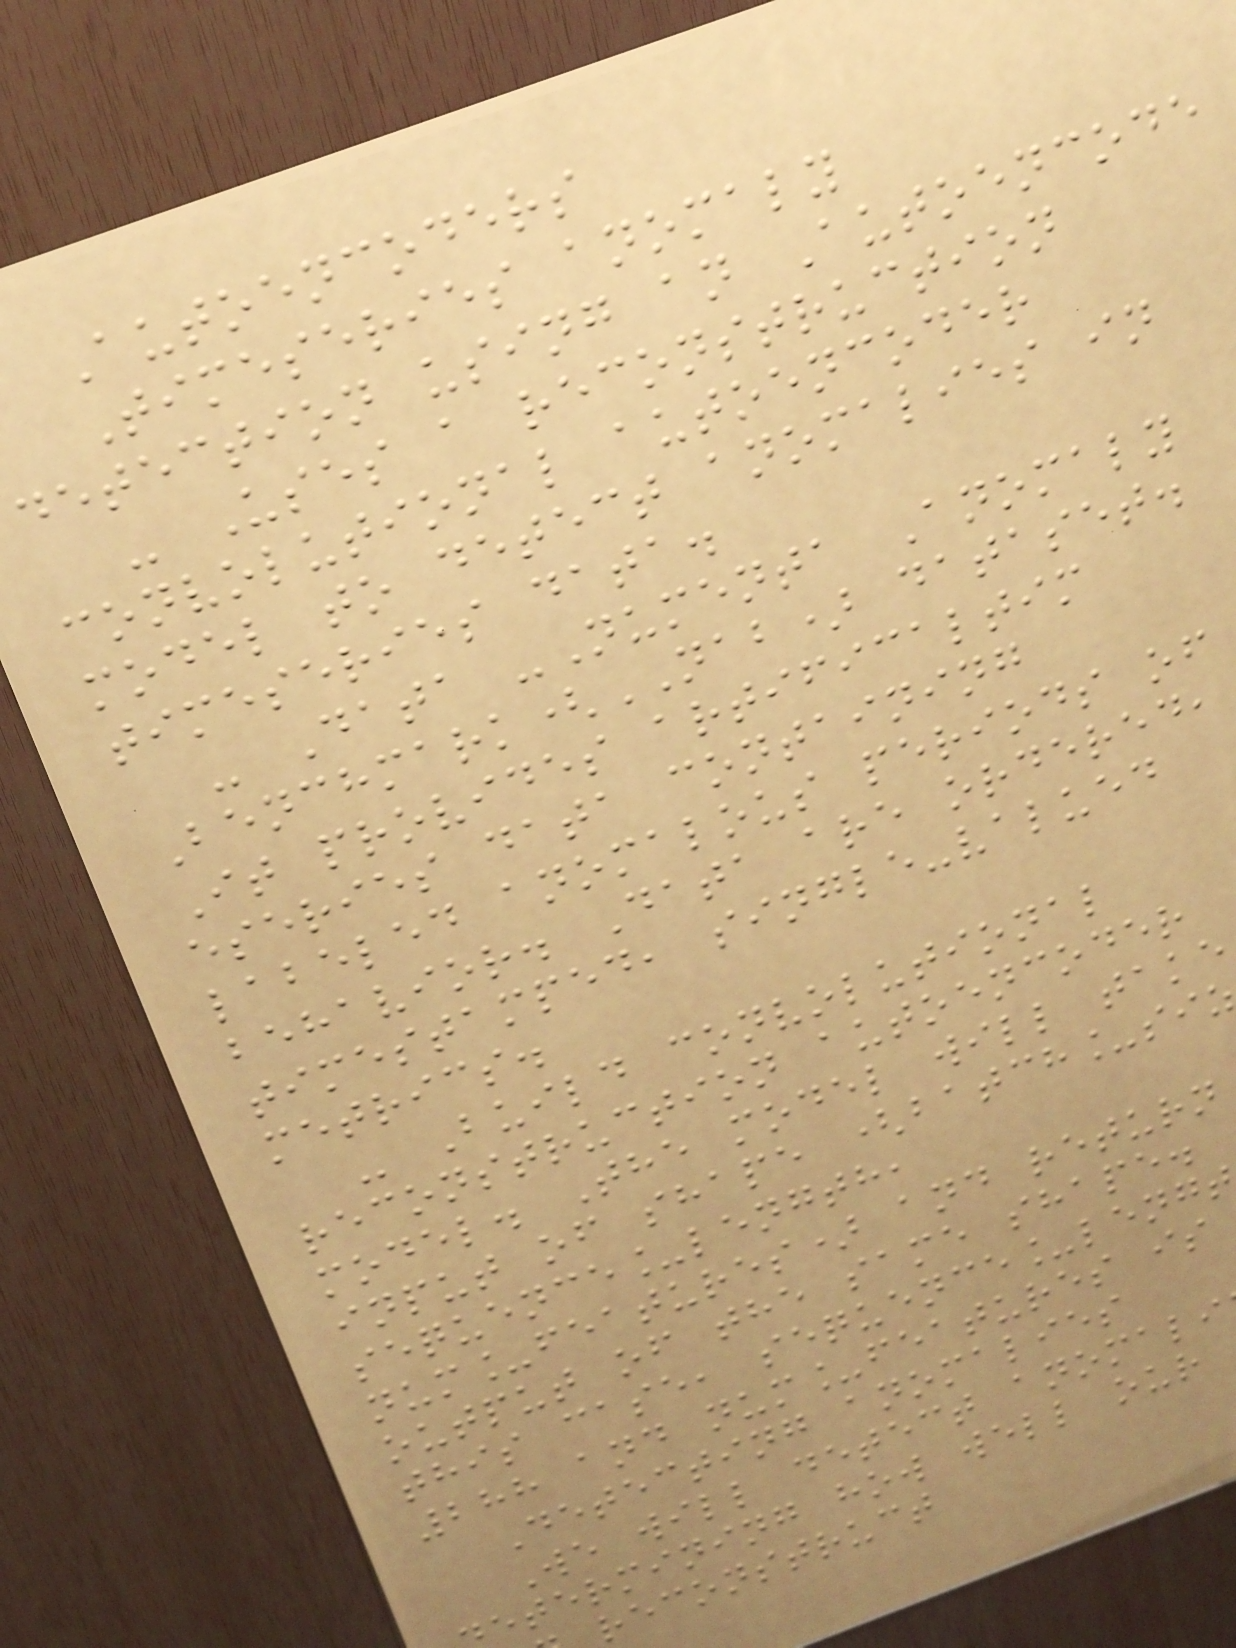Autoencoders
Timeseries anomaly
detection using an Autoencode
- Uses a reconstruction
convolutional autoencoder
model to detect anomalies in
timeseries data.
- Data -Numenta Anomaly
Benchmark(NAB) dataset.
It provides artificaltim
eseries data containing
labeled anomalous periods of
behavior. Data are ordered,
timestamped, single-valued
metrics.
- Build convolutional
reconstruction autoencoder
model. The model will take
input of shape (batch_siz
sequence_length,
num_features) and return
output of the same shape.
this case, sequence_lengt
288 and num_features is
Detecting anomalies
We will detect anomali
etermining how well our
reconstruct
